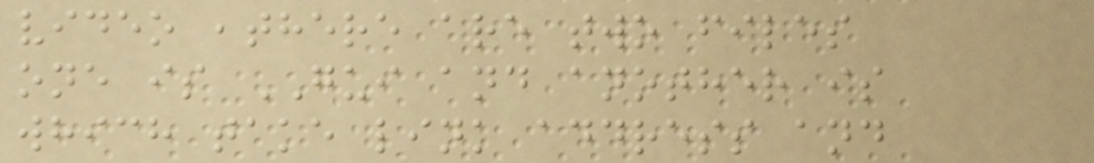video ,there are two files
one is GUI and another is
which take link address and
